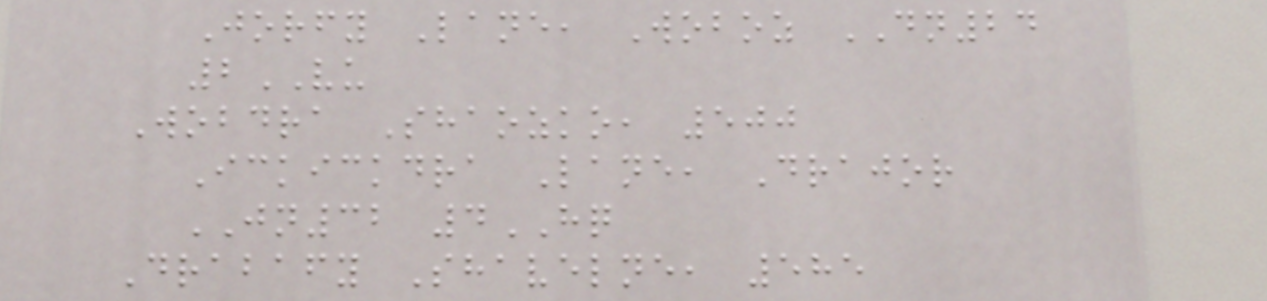Jorfy Lane, Woboz DN24
2VU
Wobdra Shaozko, 500
Ickickdra Lane, Drajor
JN32 4HQ
Drabafy Shavelne, 585
